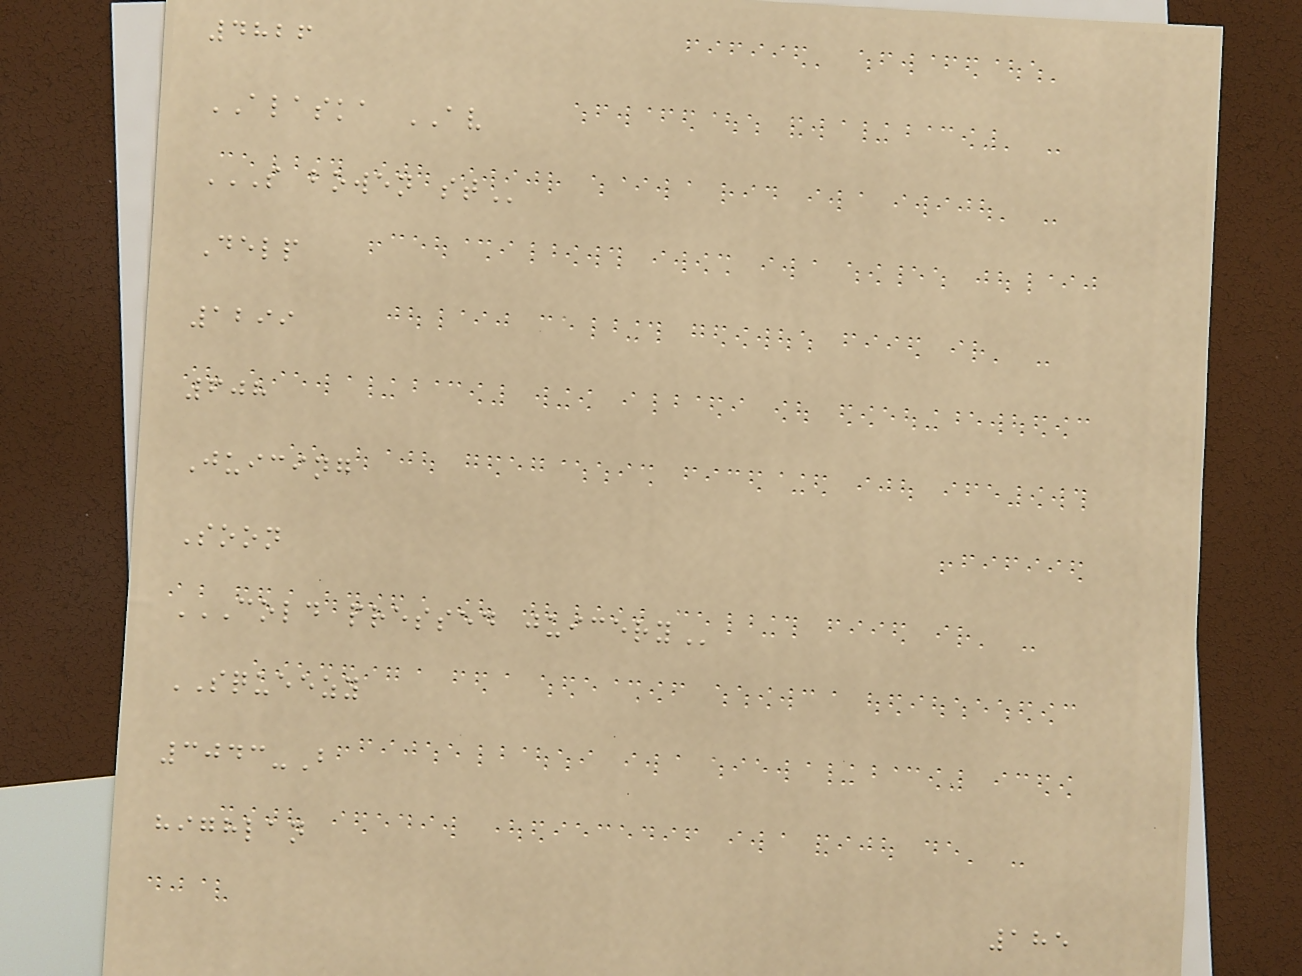4826
ALASKA AV
S BOWEN ST
Delp
1299
608
Juicing
Soon
COLD PRESSED JUICERY
SQUEEZY
3043-B
highlan
185
